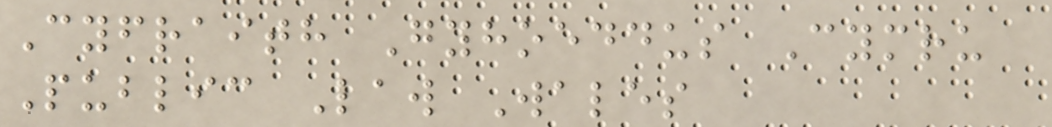Cyfraith Gyhoeddus Cymru
Public Law Wales
